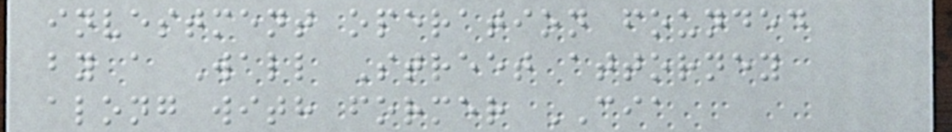investment operation founded
by a Wall Street attorney
along with former CIA
